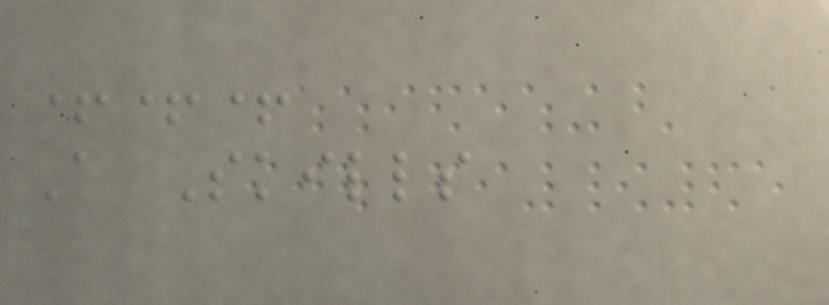+++
A Skills
